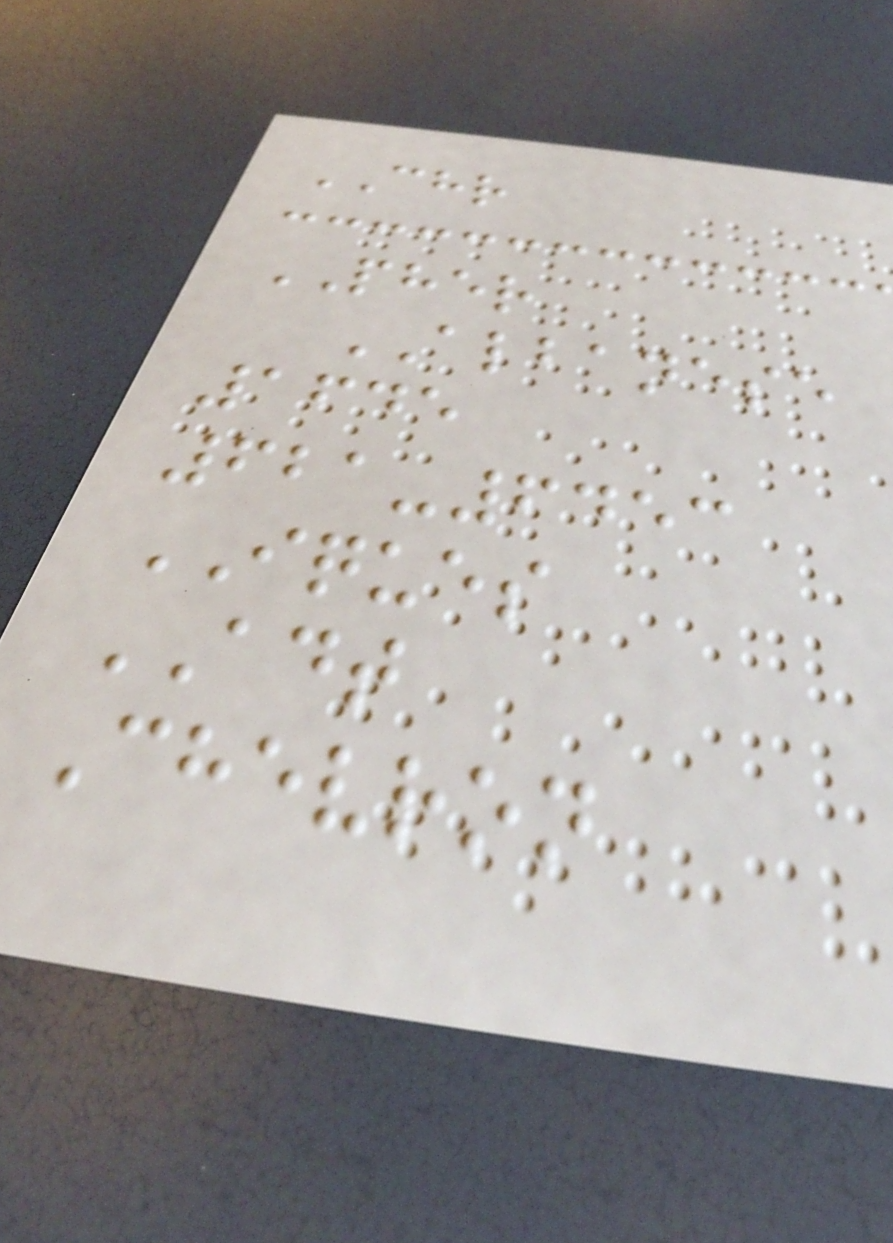CHR
PHER
ALBANESE
1645
621-6453
IQUES
ADT
Chevron
